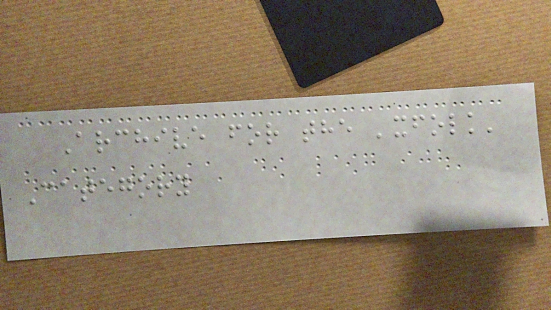Archive for the 'xfolk'
Category
